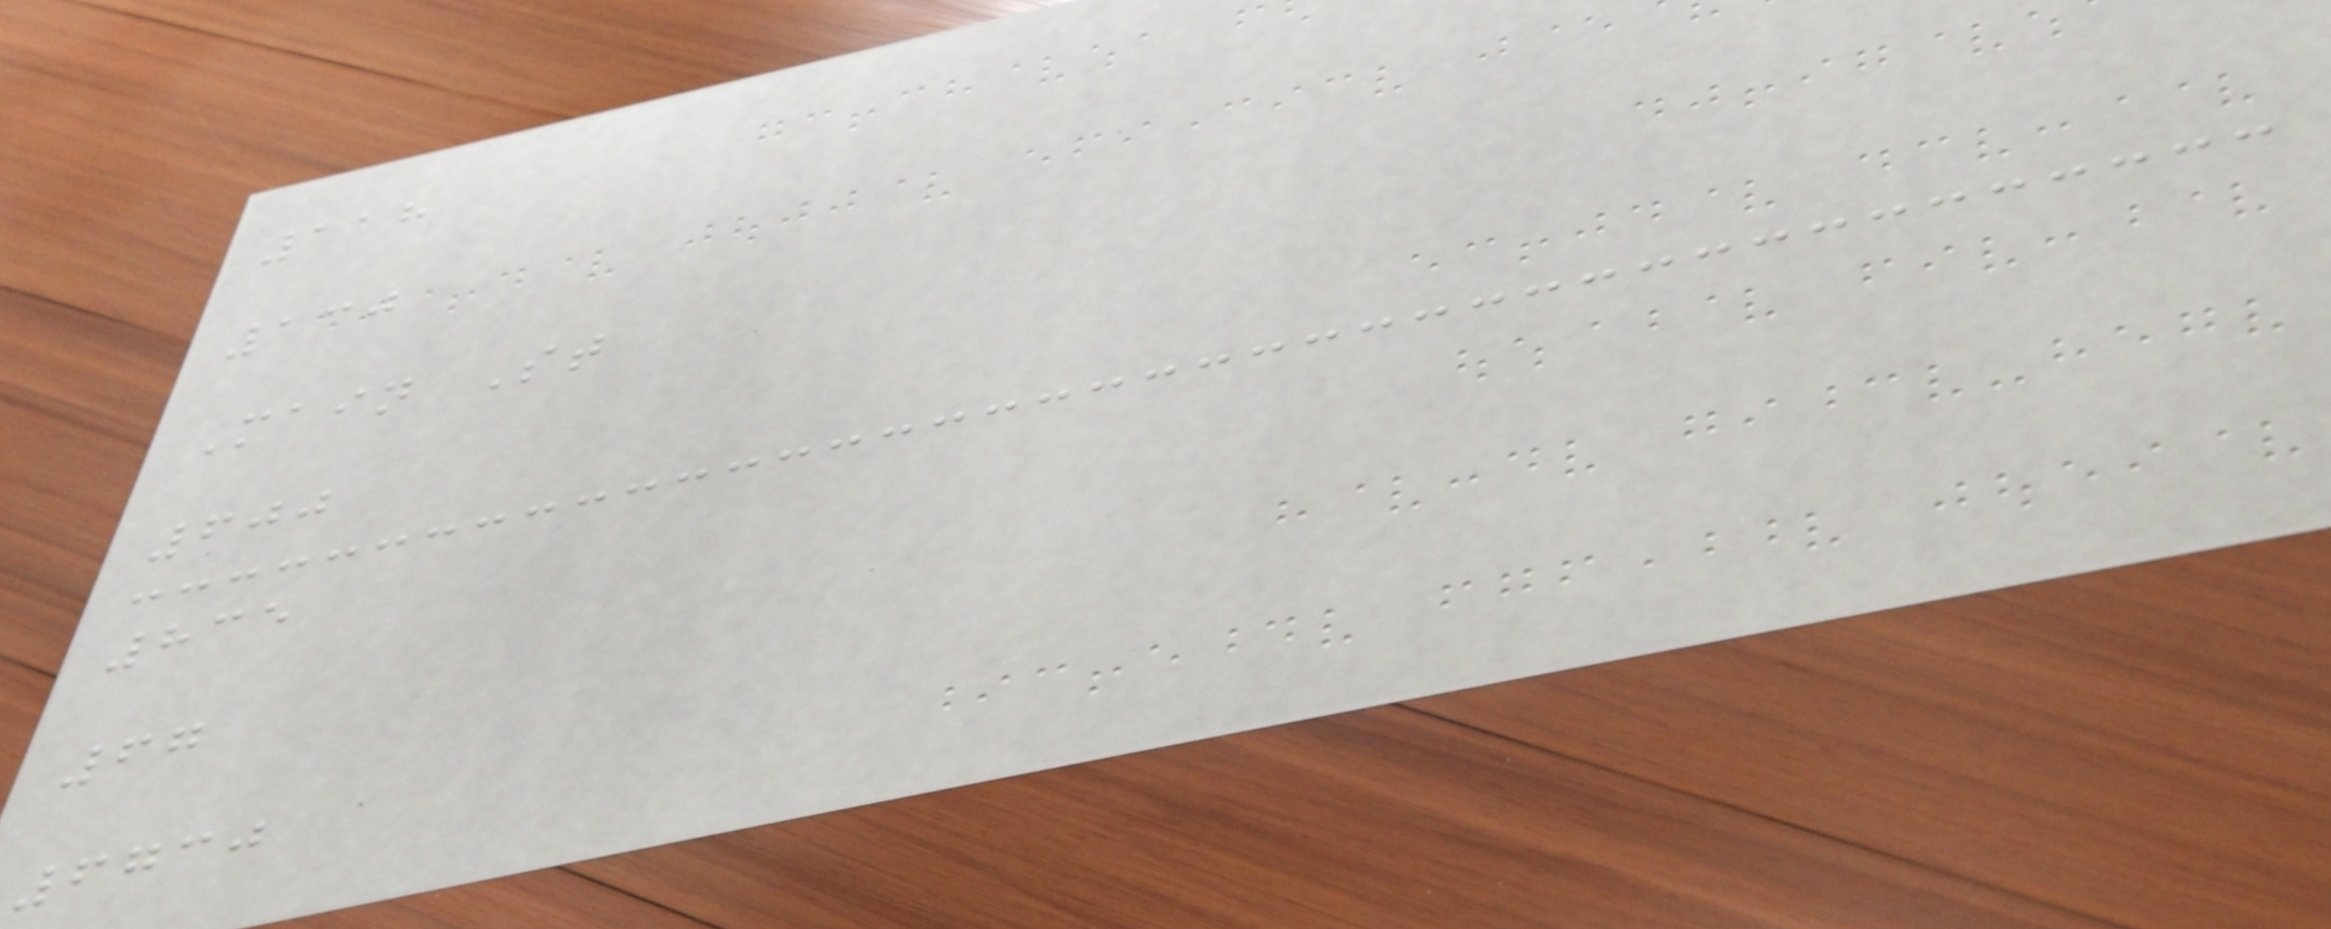118
130
Main St
600
835
67
6730
